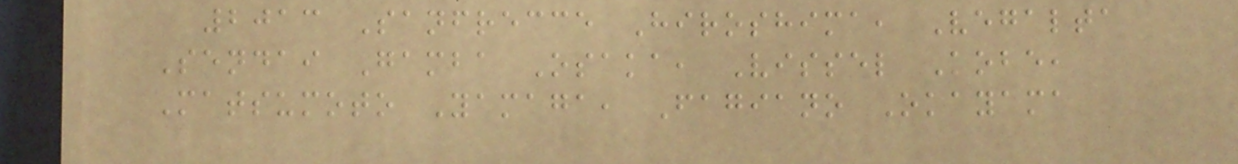2013 Sanfrecce Hiroshima, Vegalta
Sendai Gamba Osaka, Vissel Kobe,
Matsumoto Yamaga, Fagiano Okayama
